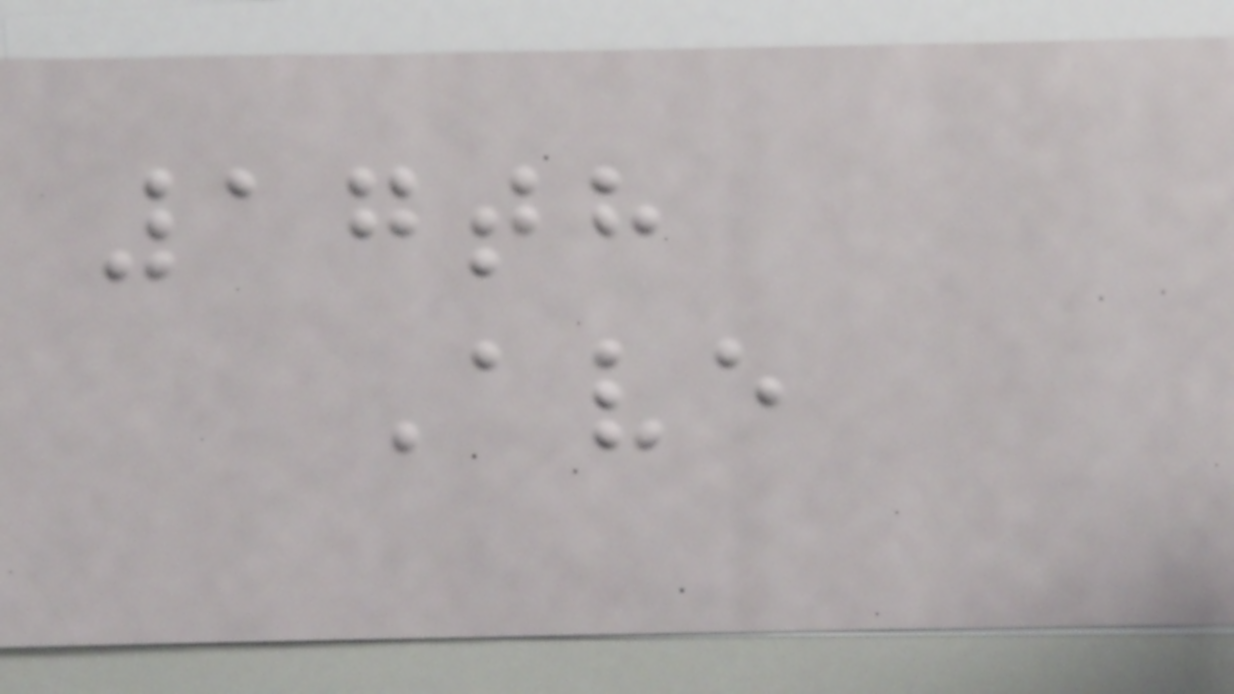17th
Ave
